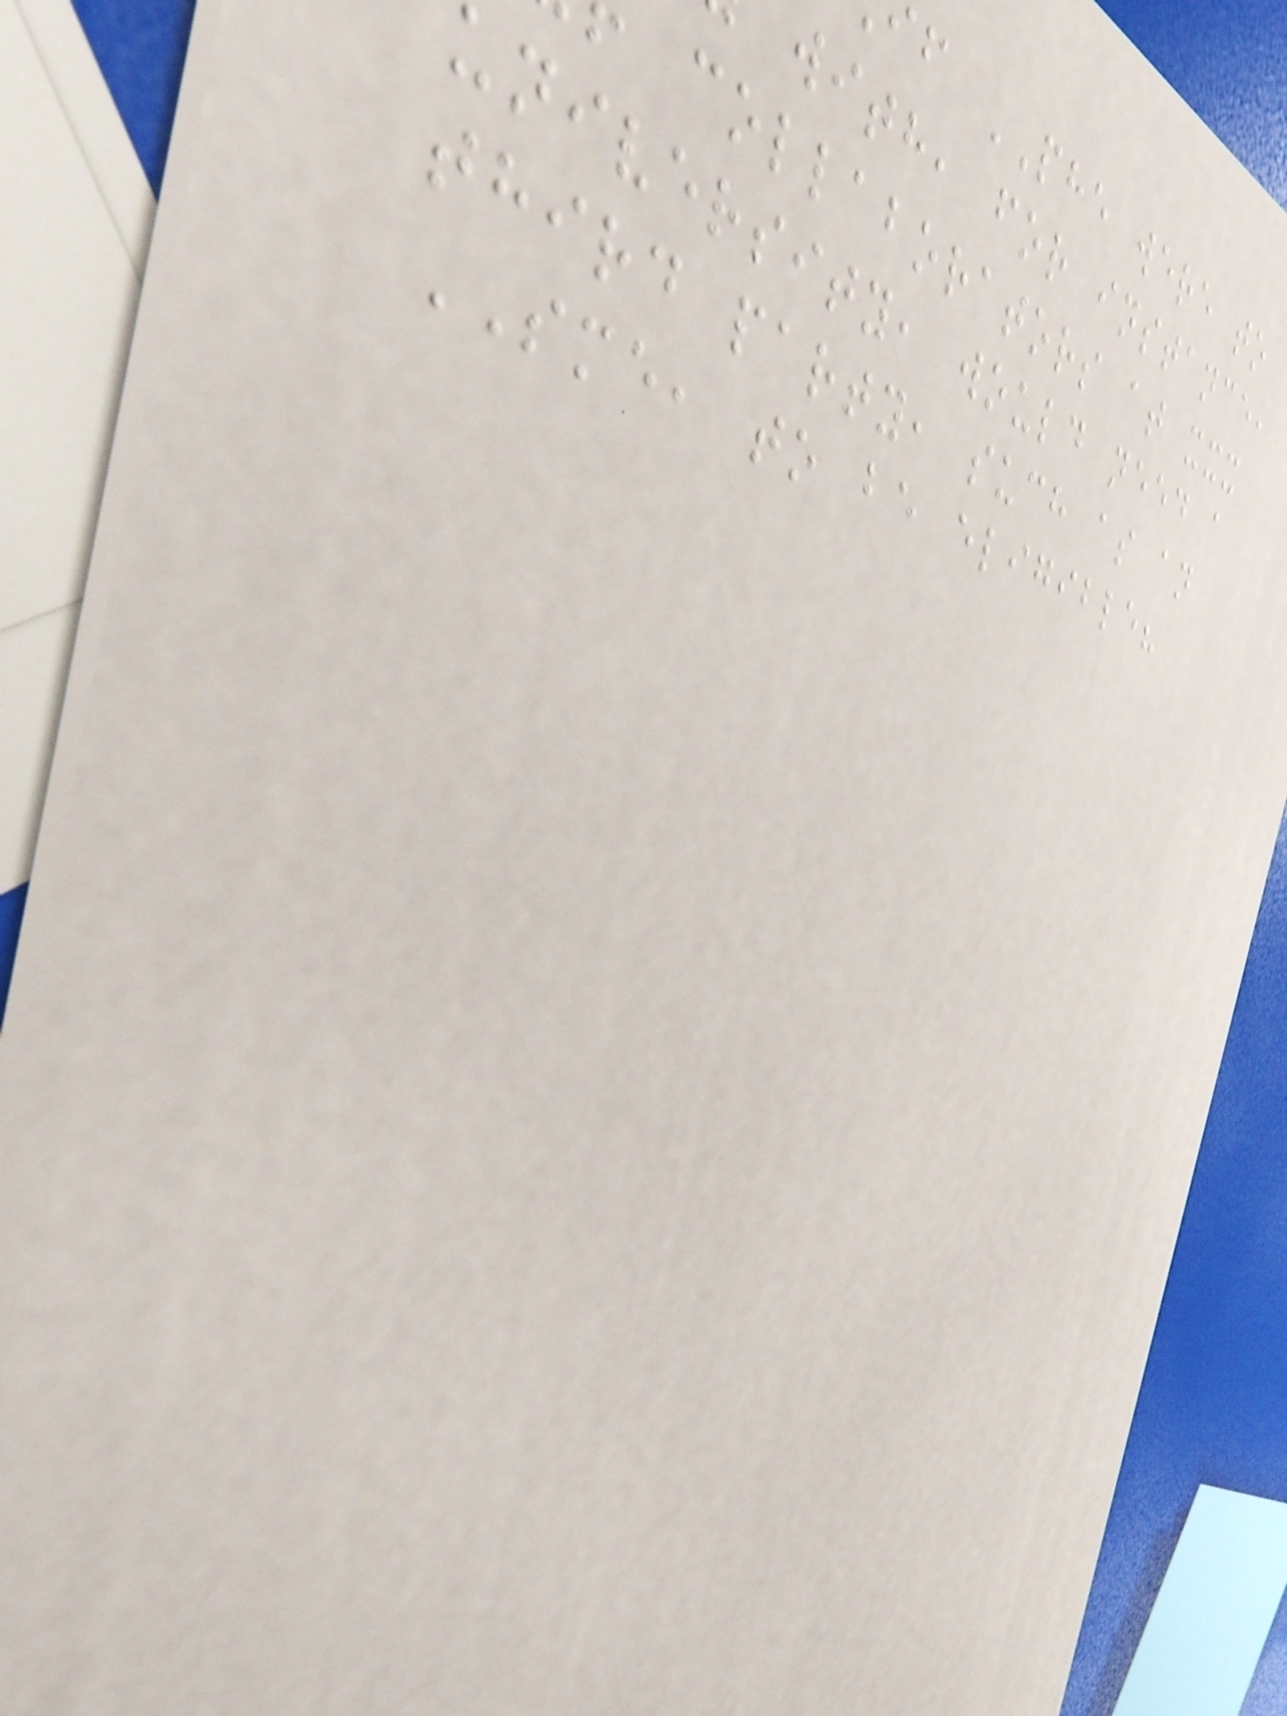f PHE were to
with, for instance,
collaborators at xxx
university, would need a
third party, such as an
SME, to be eligible?
